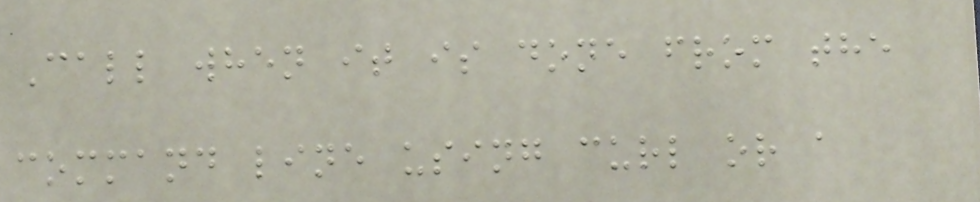Call when it is done from the
command line using curl or a
